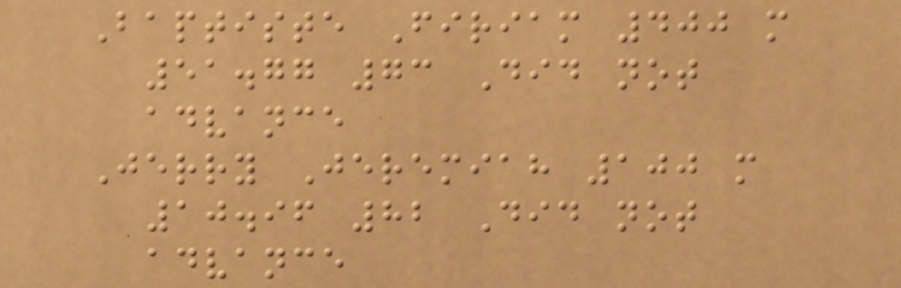Baptiste Firiam 400 m
51.77 73 Did not
advance
Jerry Jeremiah 100 m
10.96 82 Did not
advance
